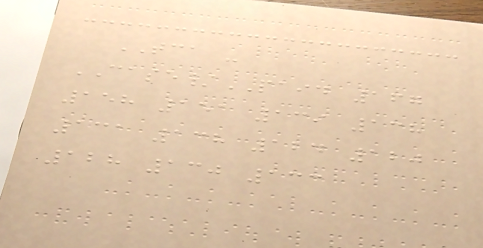TCA -
CASE/PAID 167
158 151 139 138
131 138 124 120
128 130 133
